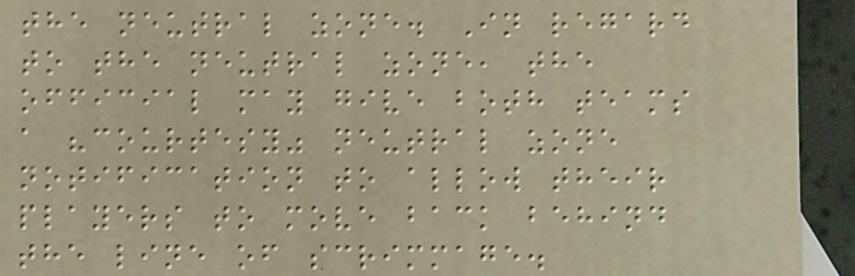the neutral zone. In regard
to the neutral zone, the
official may give both teams
a "courtesy" neutral zone
notification to allow their
players to move back behind
the line of scrimmage.
